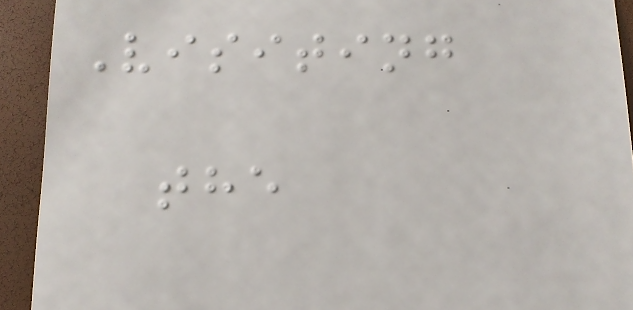Visiting
the
